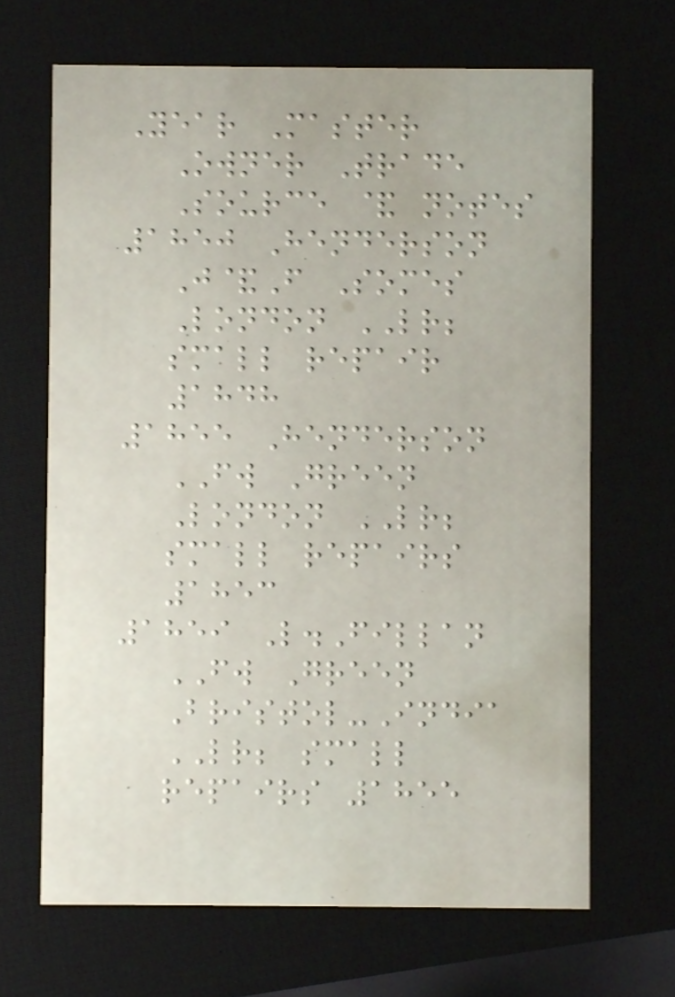Year Master
Owner Trade
Source & notes
1850 Henderson
J&F Somes
London LR;
small repair
1848
1855 Henderson
FW Green
London LR;
small repairs
1853
1859 L.Fillan
FW Green
Bristol-India
LR; small
repairs 1855
